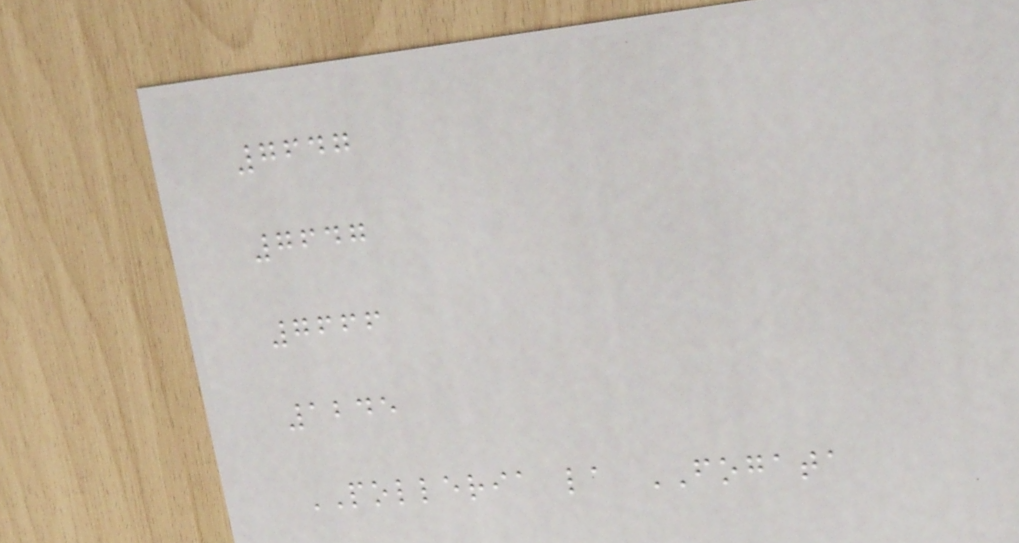7647
7647
7666
1245
POLLERIA la FOGATA
